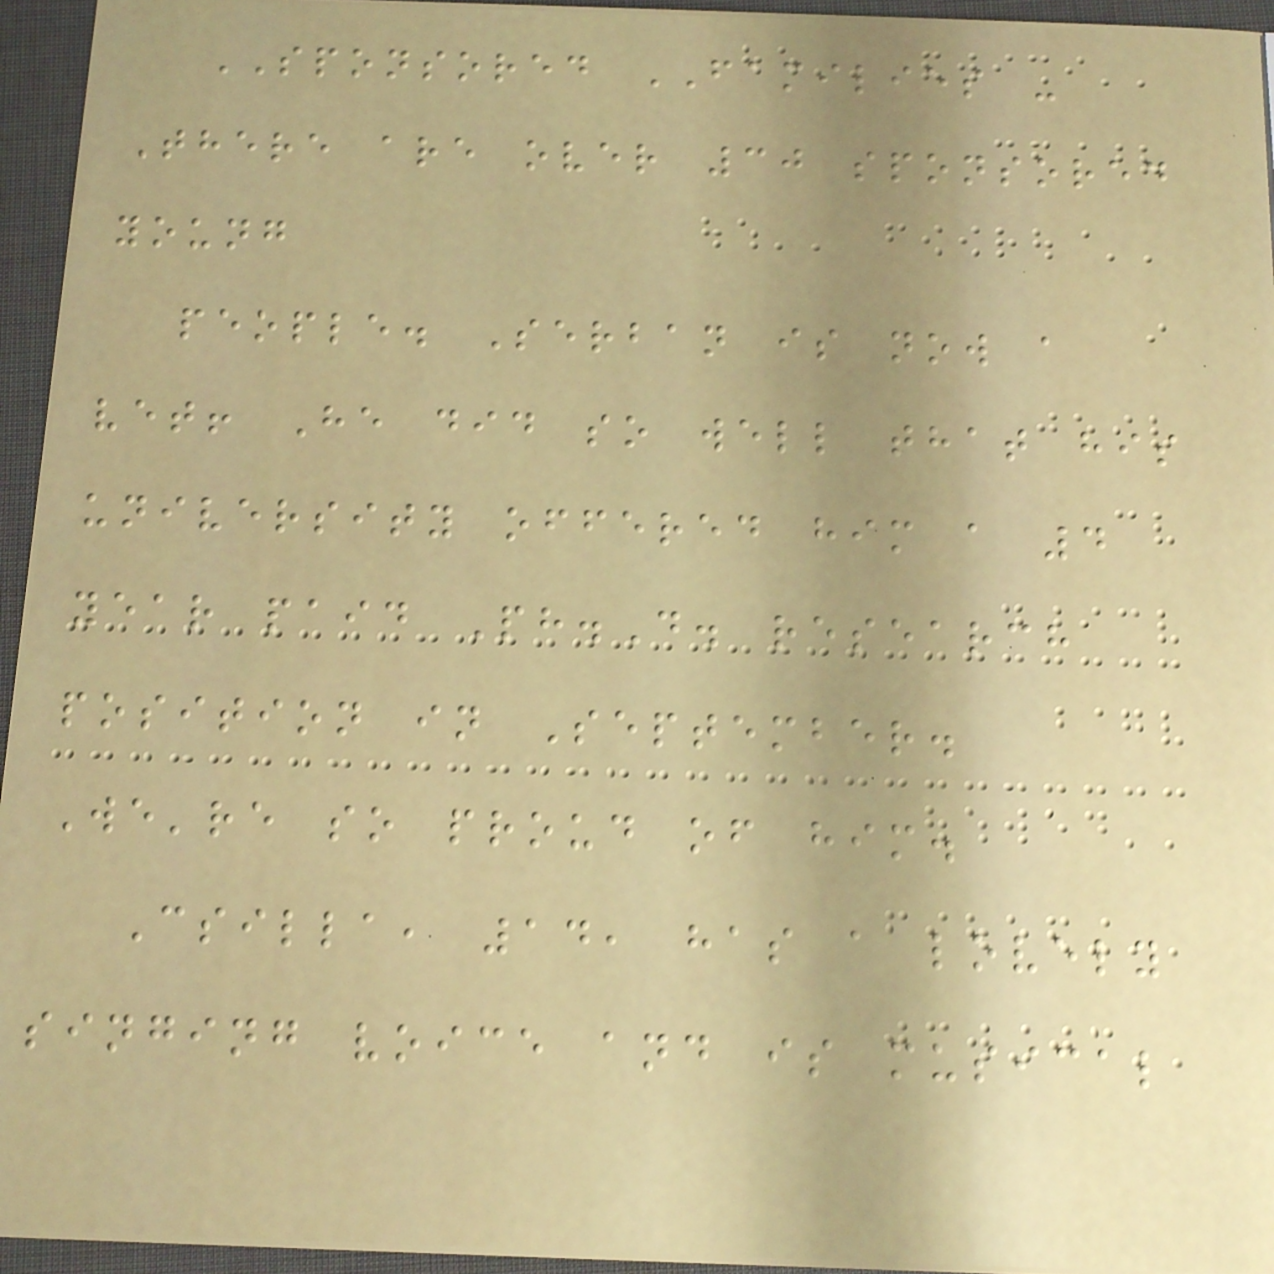SPONSORED FAMILIES -
There are over 30 sponsored
young
people. Serban is now a
vet! He did so well that his
university offered him a 4
year paid Ph.D. research
position in September.
We're so proud of him.
Csilla, 14, has a lovely
singing voice and is musical
